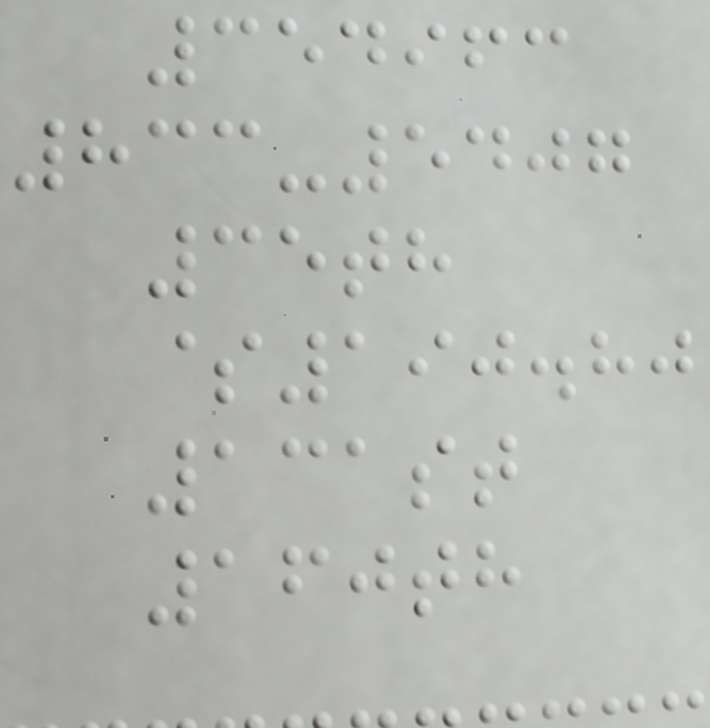354963
833-5407
35th
$190.80
131st
160th
